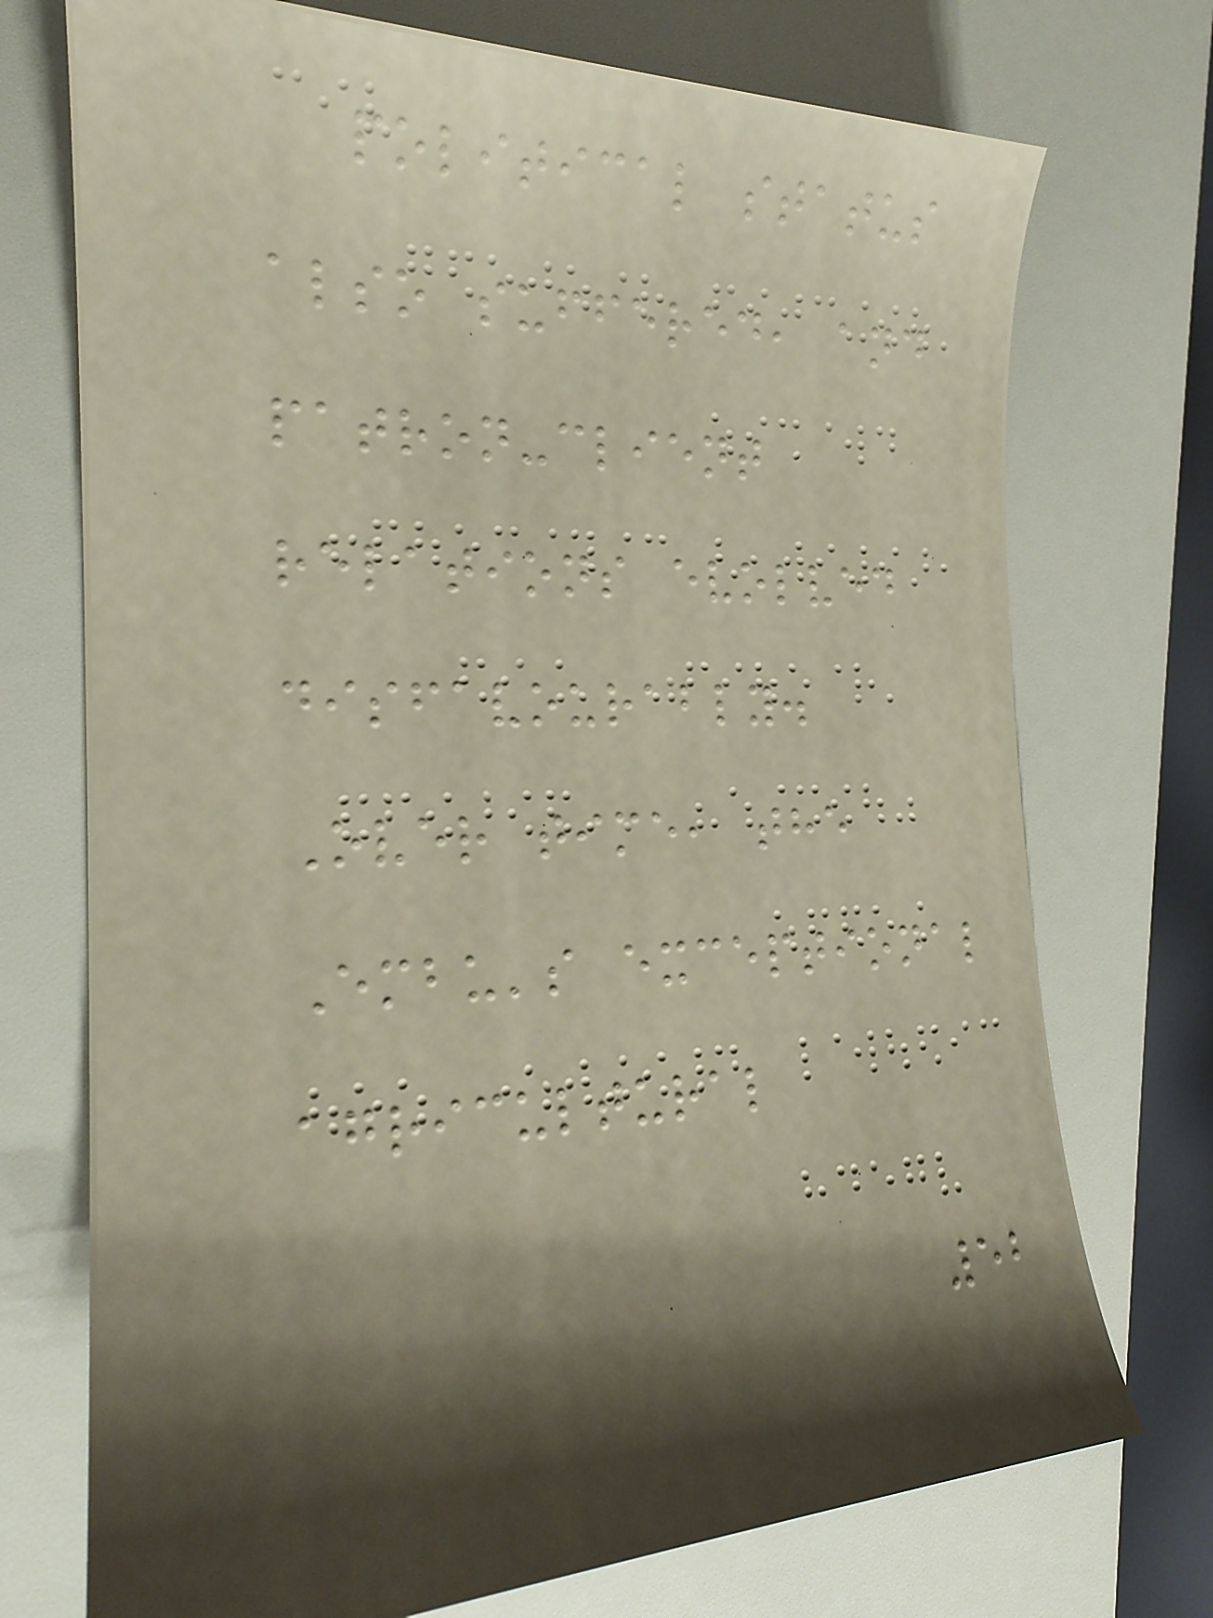political status
also suffered, and
patron-client
relations evolved
disfavourably.
Over time, the
Embu's exceptional
agricultural
52
